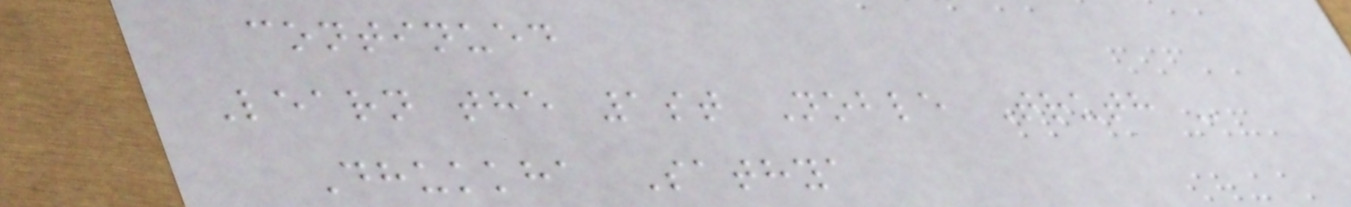continued
Learn the 1st Noble Truth -
Dhukkha Sathya
